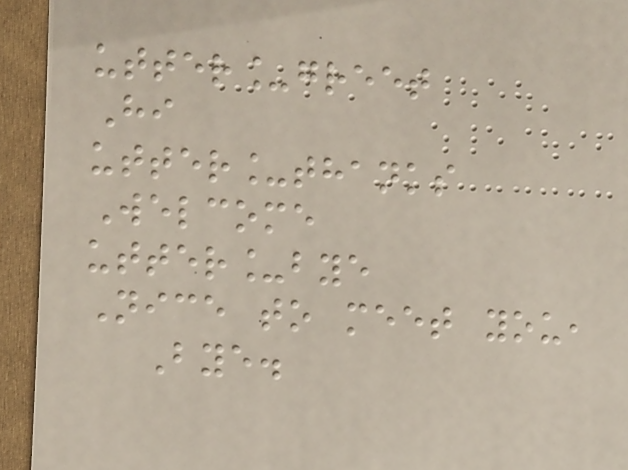utter_greet
Hi
utter_thanks
Welcome
utter_bye
Nice to meet you,
Bye.
